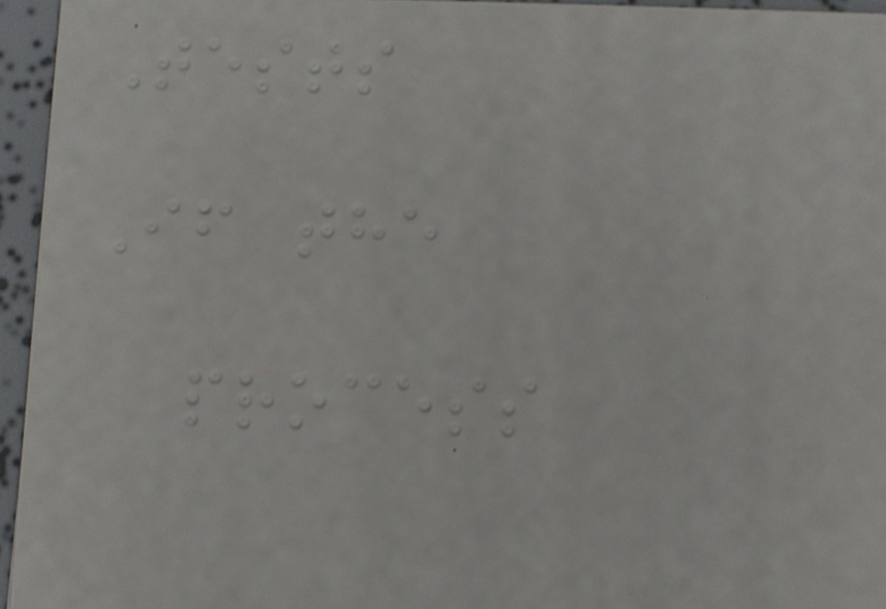Tests
If the
process
